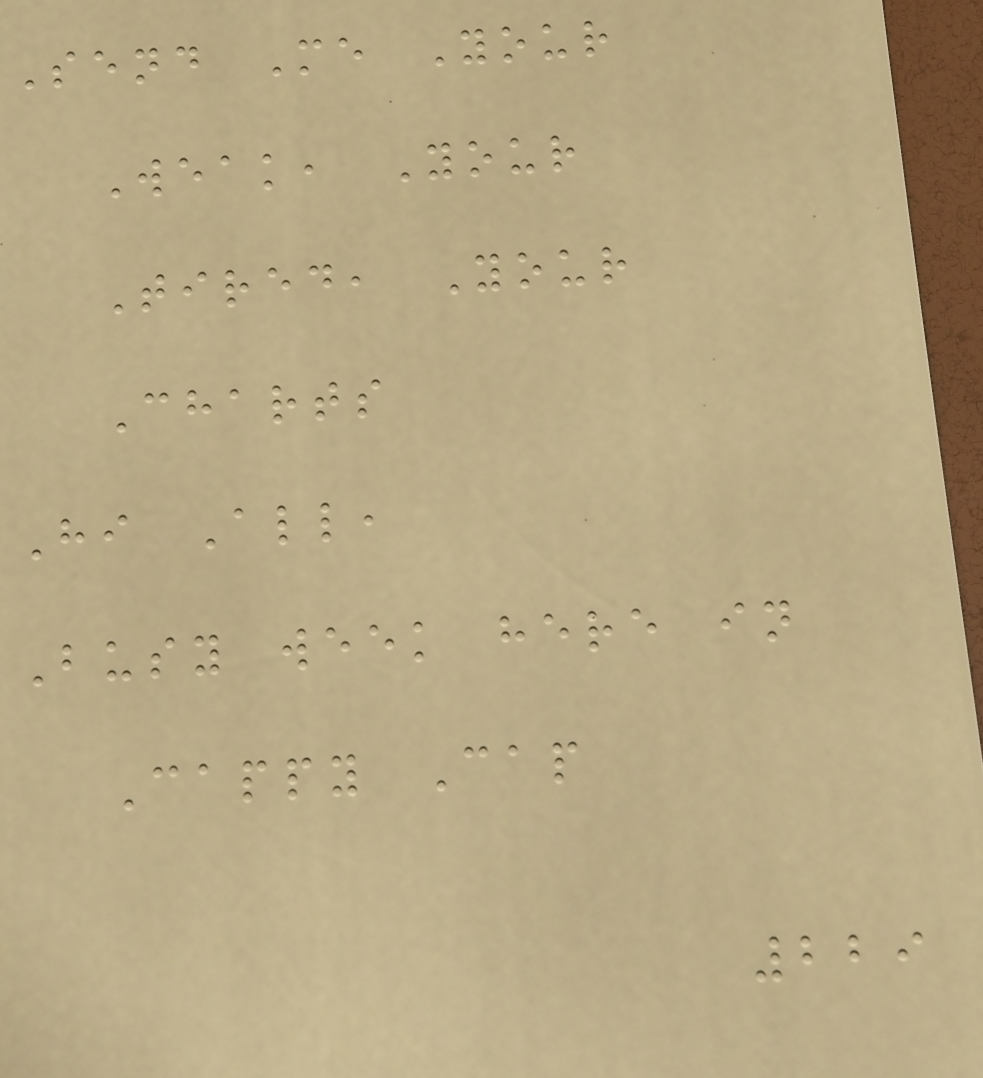Send Me Your
Weak, Your
Tired, Your
Charts
Hi All,
Busy week here in
Cappy Cap
229
